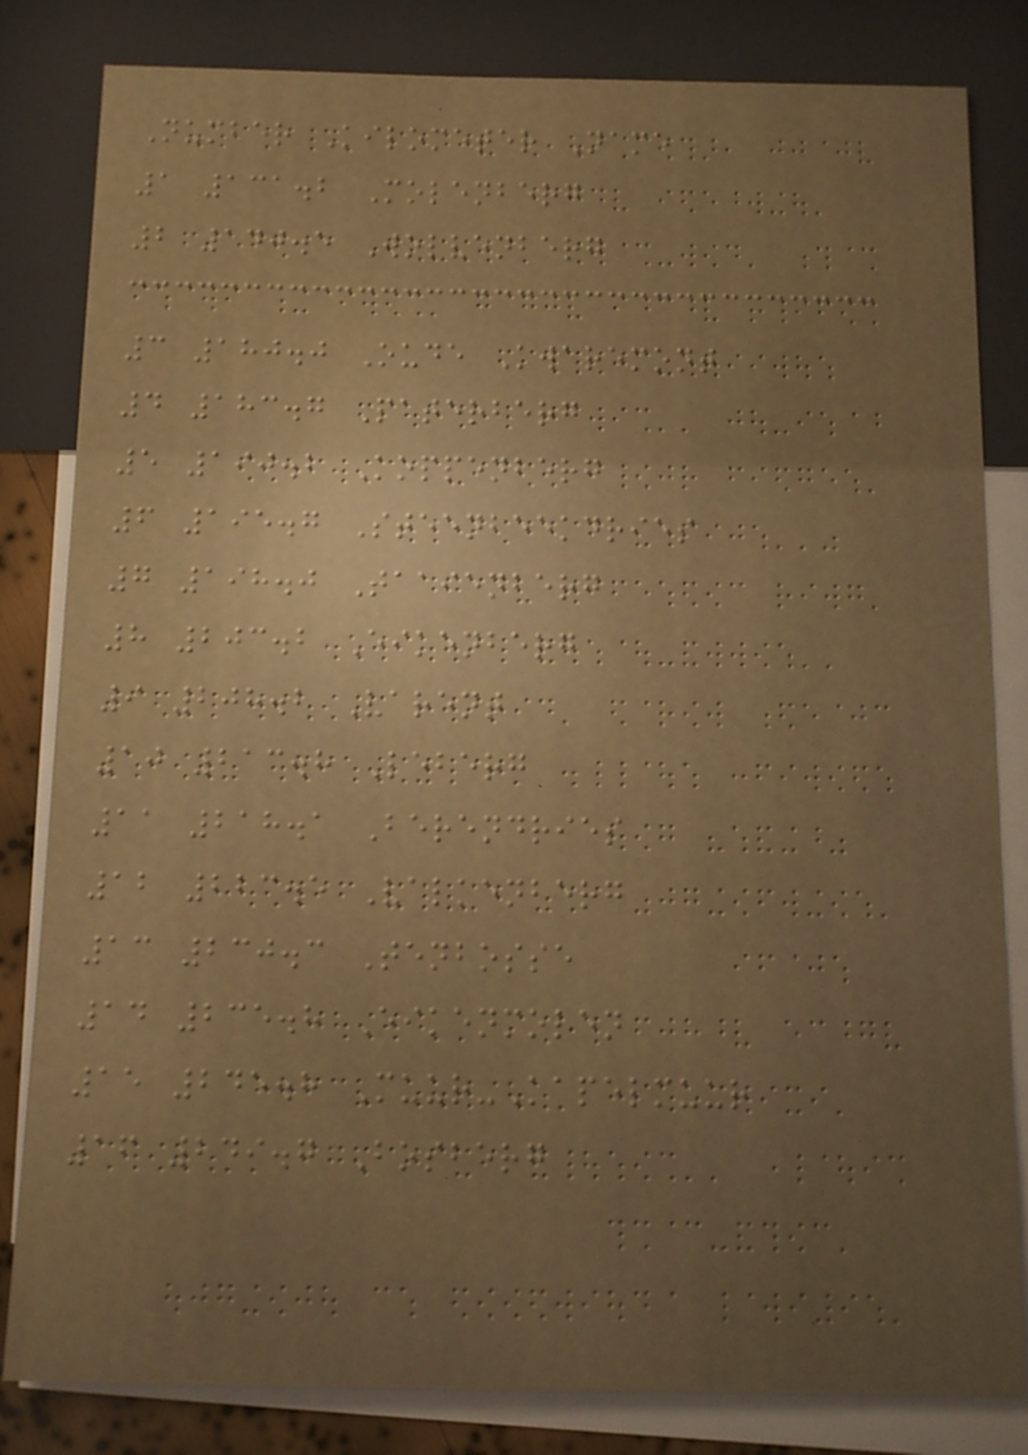Number Kilometer Name
1 131.2 Molenberg
2 140.5 Wolvenberg
3 180.0 Oude Kwaremont
4 183.7 Paterberg
5 190.2 Koppenberg
6 195.7 Steenbeekdries
7 198.0 Taaienberg
8 203.2 Eikenberg
9 208.2 Varent
10 213.8 Leberg
11 218.1 Berendries
12 223.5 Valkenberg
13 230.3 Tenbosse
14 235.8 Eikenmolen
15 245.8 Muur-Kapelmuur
16 249.7 Bosberg
